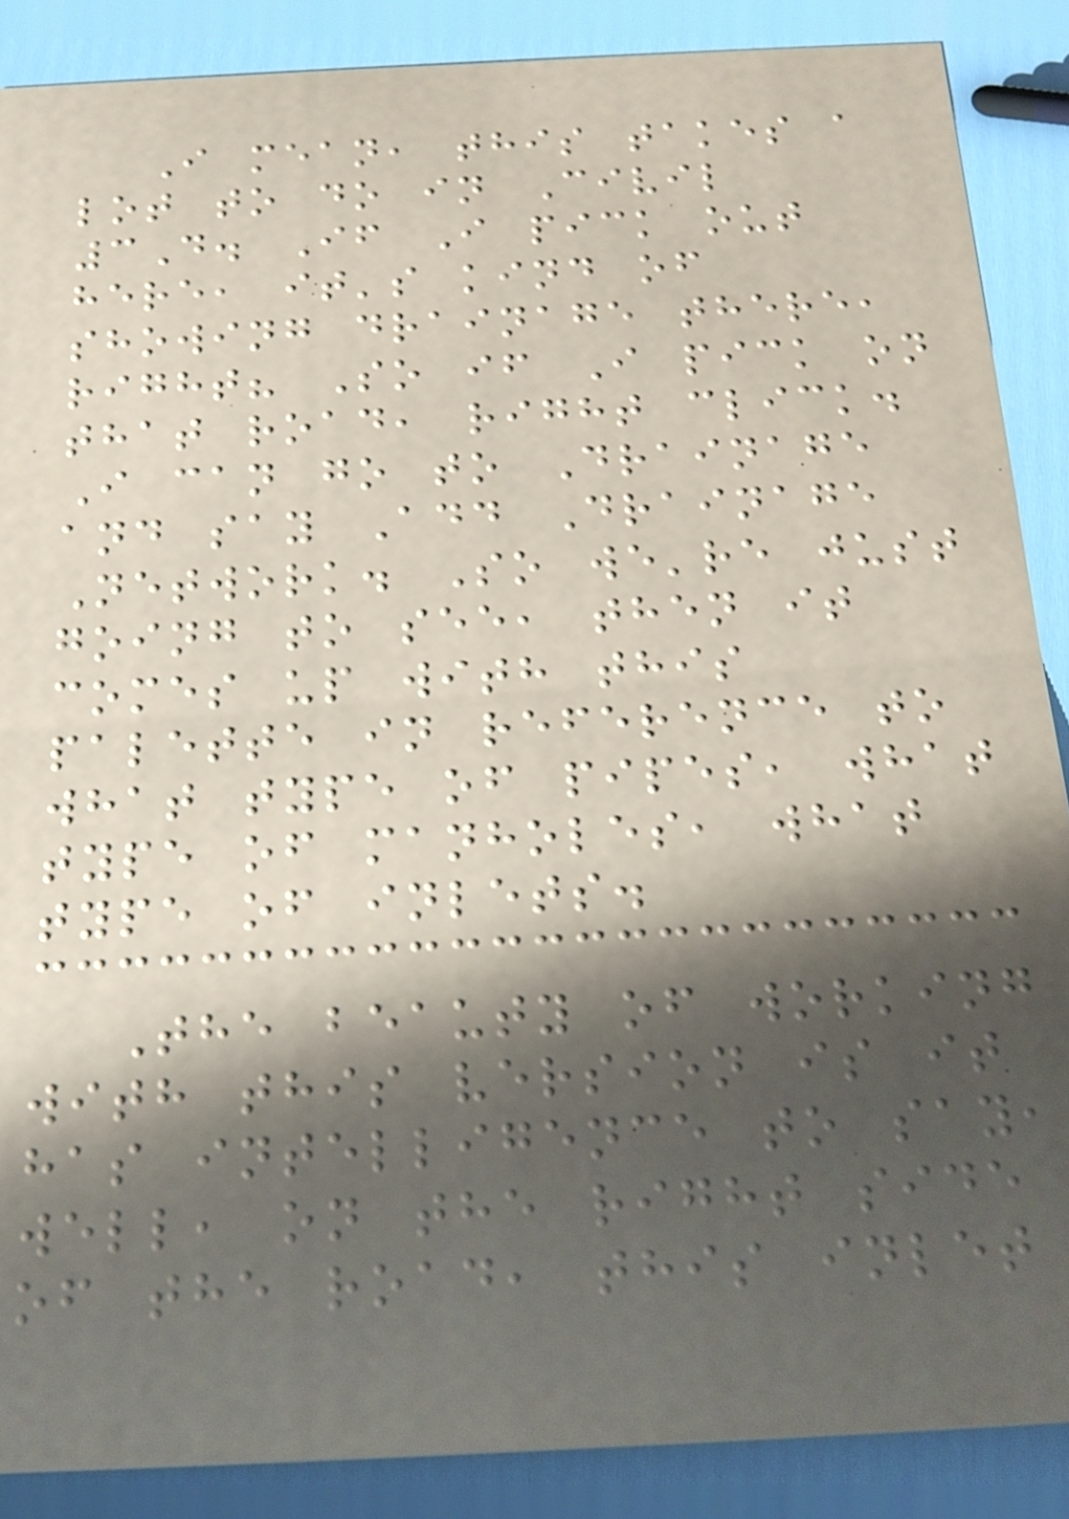I mean, this takes a
lot to do in Civil
3D. If I pick out
here, it's kind of
showing drainage there,
right? So if I pick on
that road, right click.
I can go to Drainage
and say Add Drainage
Network. So we're just
going to see, then it
comes up with this
palette in reference to
what type of pipes, what
type of manholes, what
type of inlets.
The beauty of working
with this version is it
has intelligence to say,
well, on the right side
of the road, this inlet
